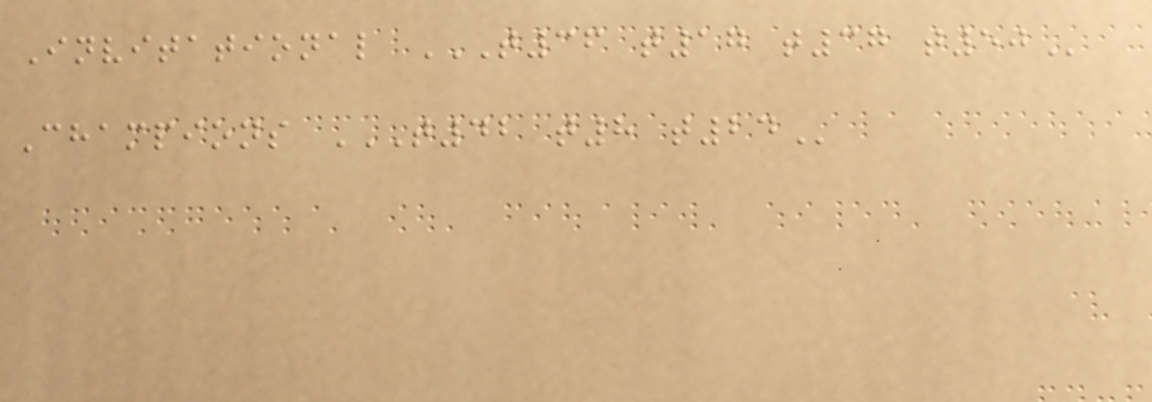Invitational T36 T17 T37 T50
Champions T42 T8 T24
